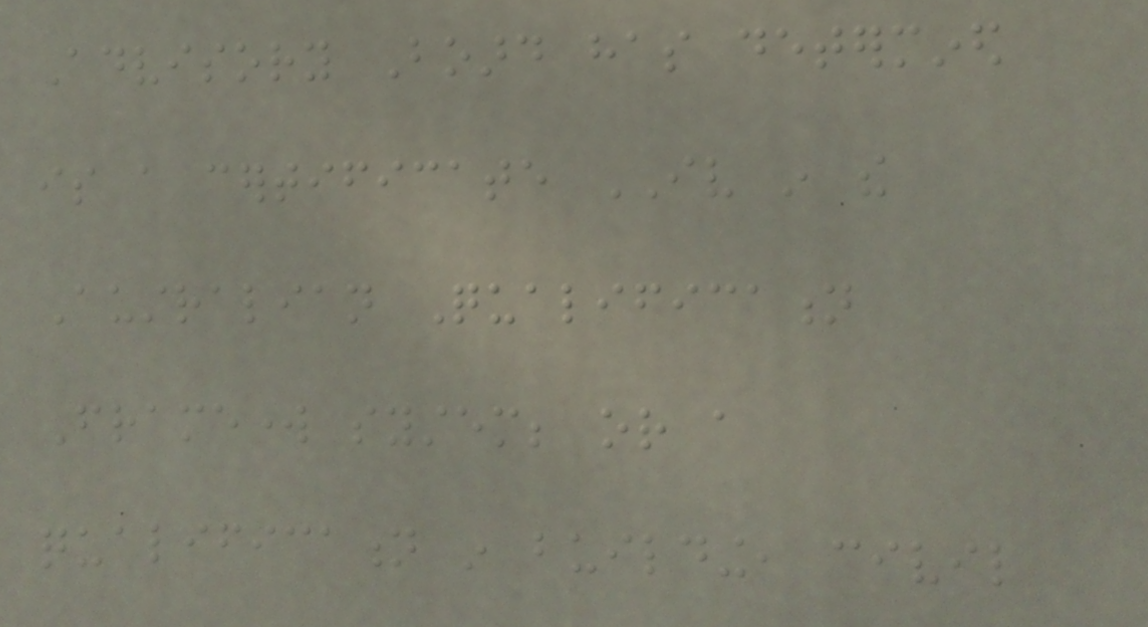Advisory Board has determined
is a certificate IV in the
Australian Qualification
Framework system; or a
qualification in building, civil
